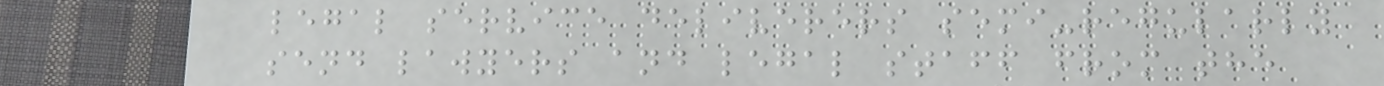legal service deliverers semi-regularly
send lawyers and legal staff from the
